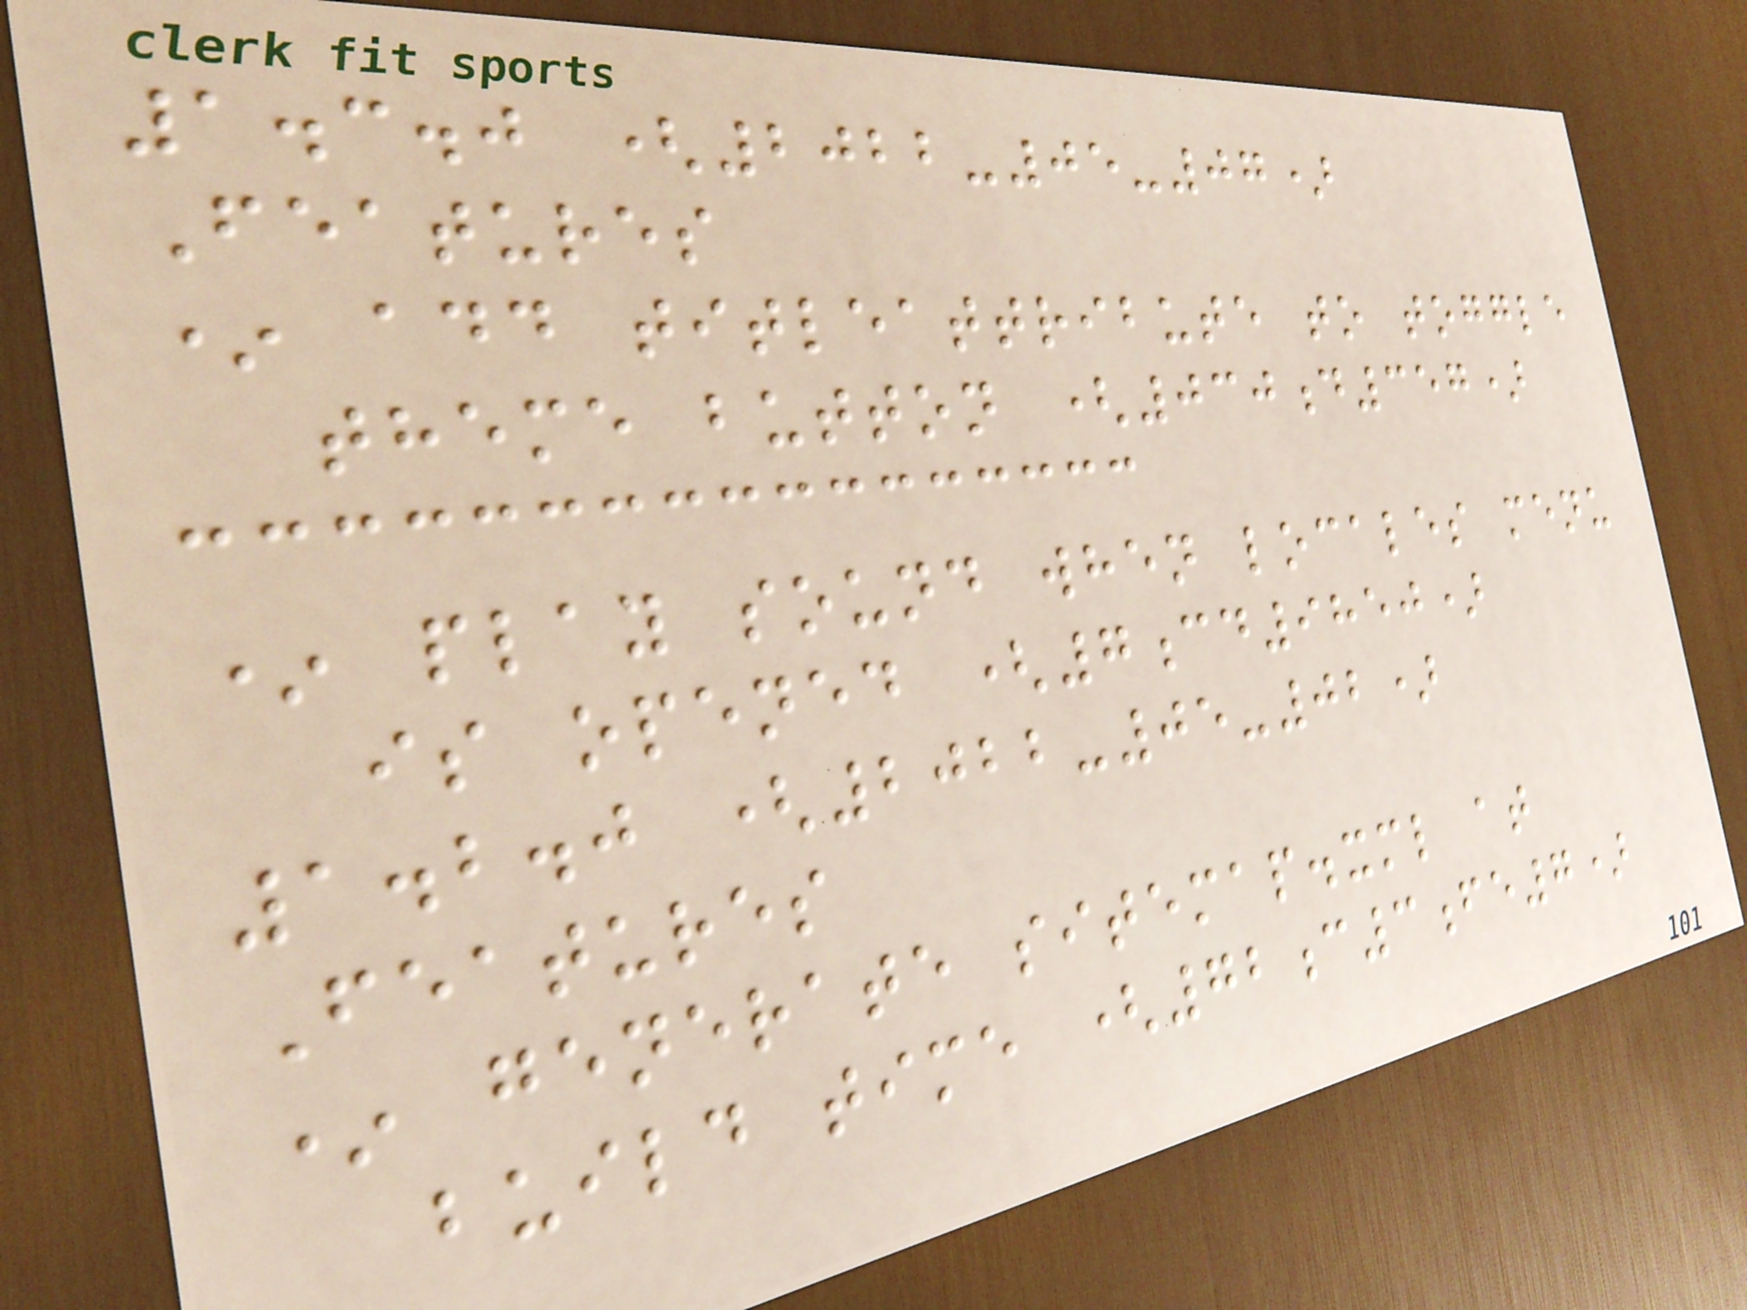1.3.0 (2022-05-07)
Features
* add titleattribute to toggle
theme button (030d357)
* play sound when locales menu
is opened (7cd9850)
1.2.0 (2022-05-02)
Features
* generate sitemap.xml at
build time (72c3fe7)
